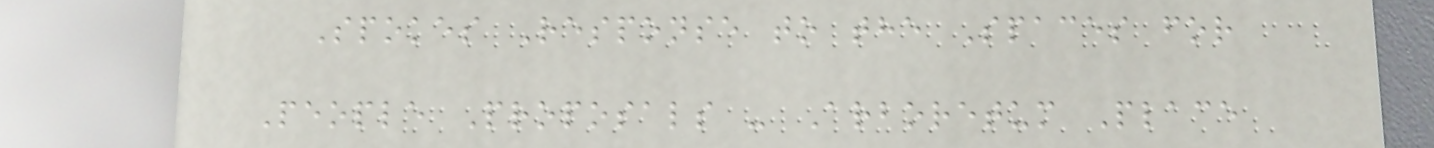Spokes Response to the Spaces for
People Proposals - Arboretum Place
